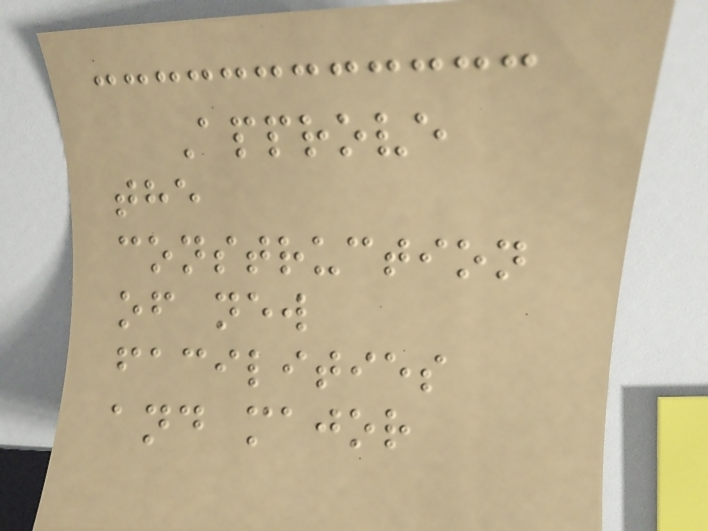Approve
the
construction
of new
facilities
and major
